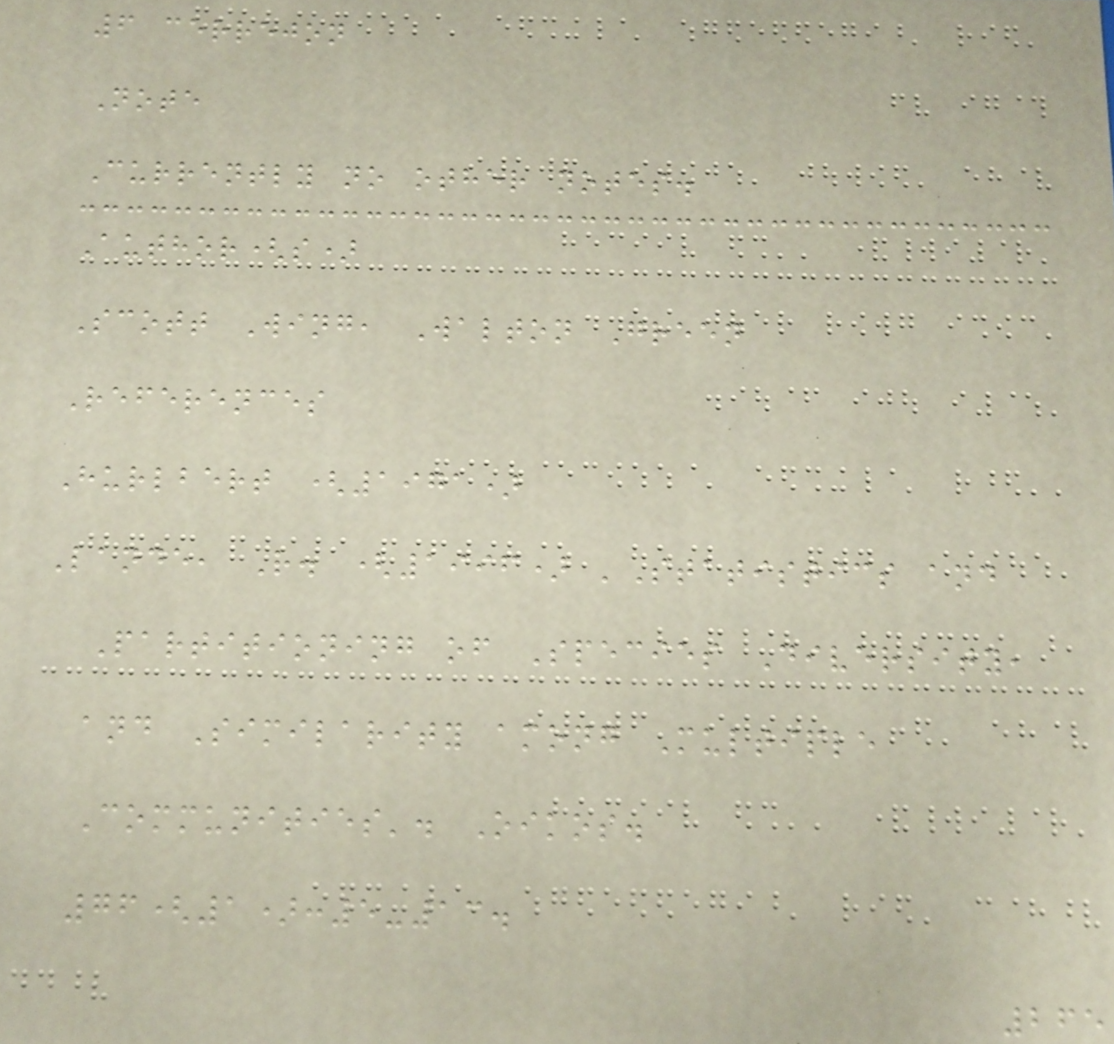6 cerrejon
Note
Currently no other notes.
Author(s)
Scott Wing, Walton Green
References
Hurlbert (1971)
Lande, R. (1996) 'Statistics and
Partitioning of Species Diversity,
and Similarity among Multiple
Communities'. Oikos.
76(1):5-13.
265
